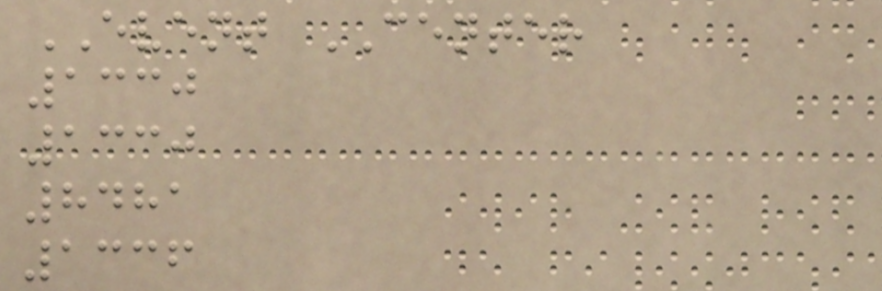EVENT CENTER
1330
1330
8481
1336
